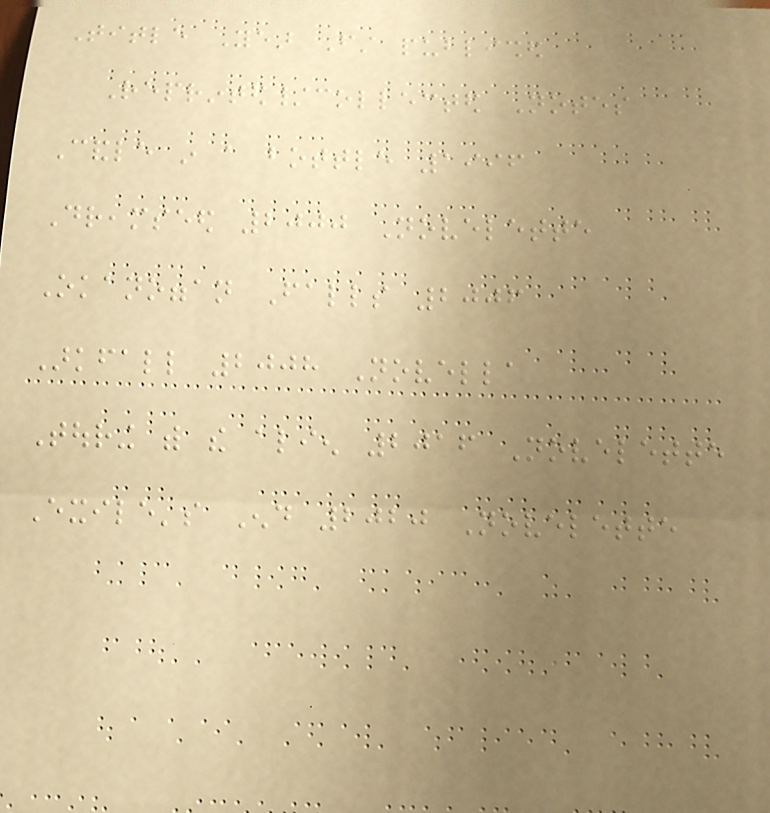Title Year First published
Reprinted/collected Notes
Candle in a bottle 1996
Dreamseed 2000 Novelette
Okanoggan Falls 2006
Arkfall 2008 Novella
Touring with the alien 2016 Novelette
Exile's End 2020 Novelette
